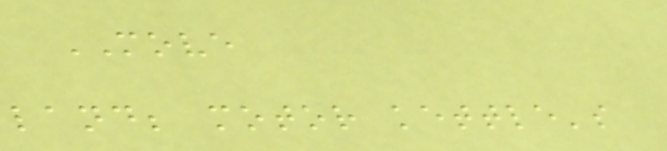MOVE
land; motor kettle's
